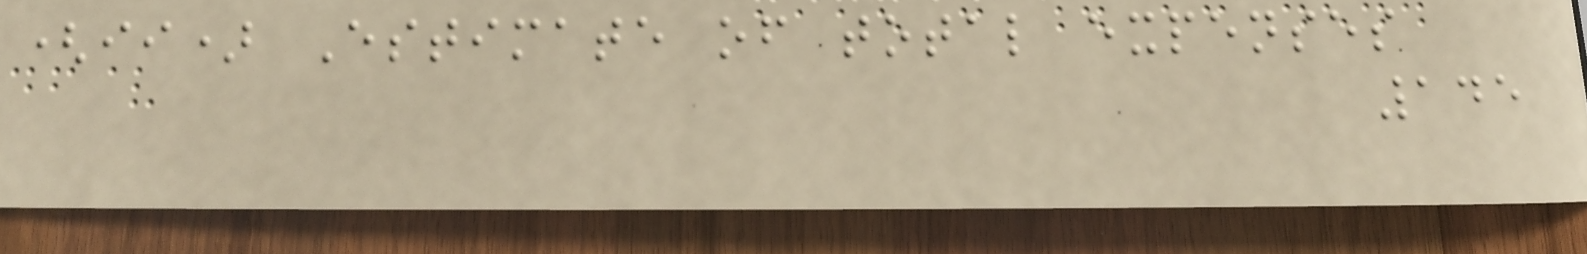(ii) Estimate of total expenses
145
